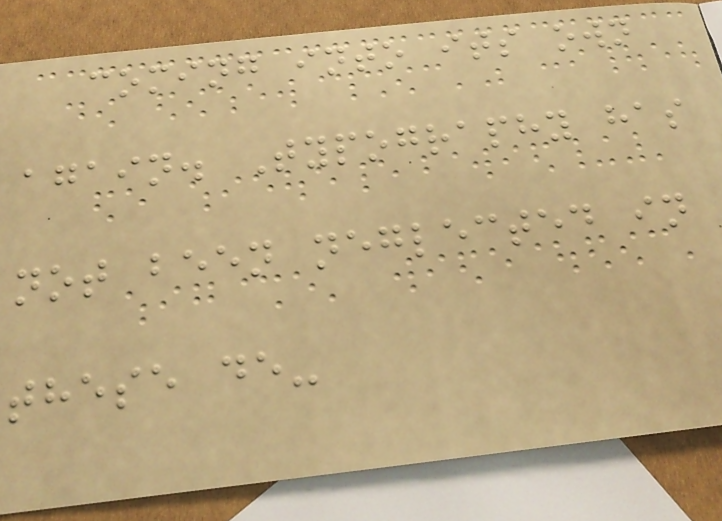coming into its own
again. Typography has
not been neglected in
these de-
